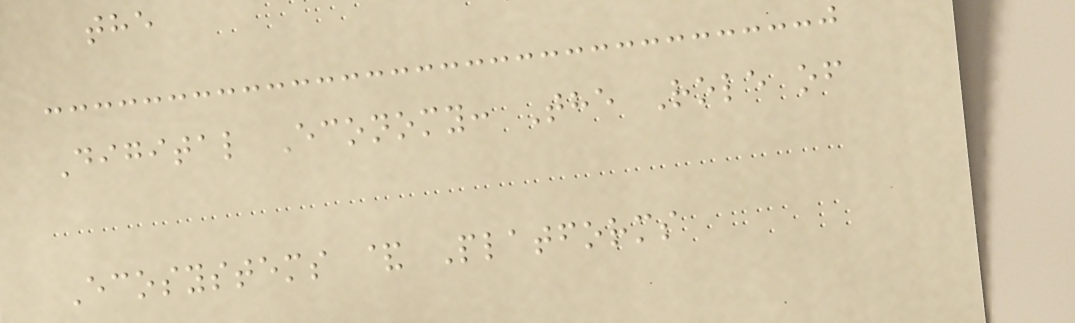the
Digital Economy: The Role of
Ecosystems & Platforms
